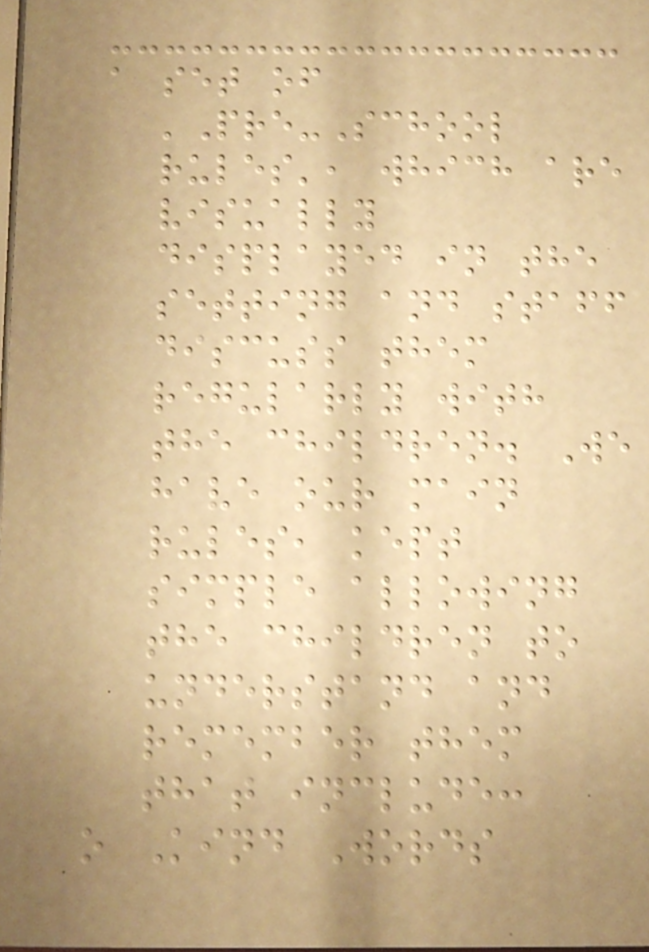a set of
'Pre-School
rules', which are
visually
displayed in the
setting and staff
discuss them
regularly with
the children. We
have our main
rules, kept
simple allowing
the children to
understand and
remember them
that include:
o Kind Words
